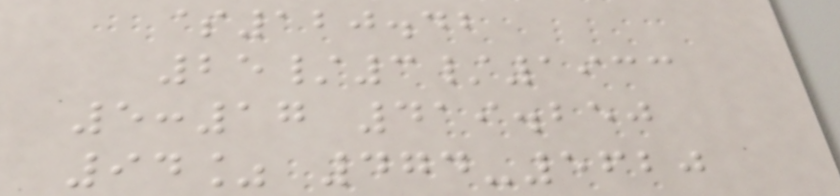$120.42
25/3/1933
5:17 419.250
94% 474-5620
